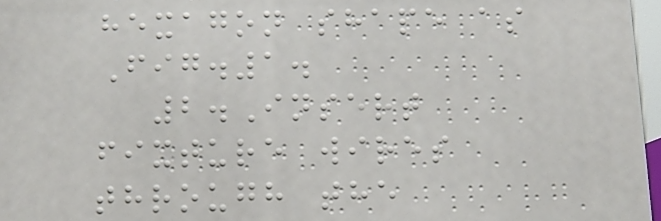hexagon shape as
Fig.1.
2.Insert
fixture wires
through the
